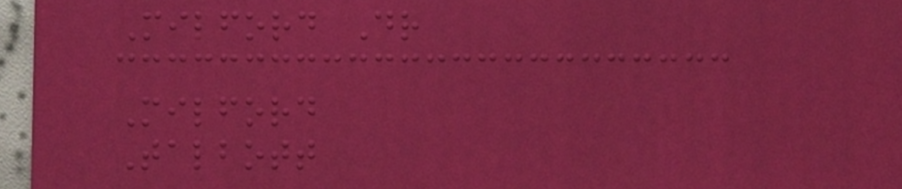Milford Dr
Milford
Talbott
